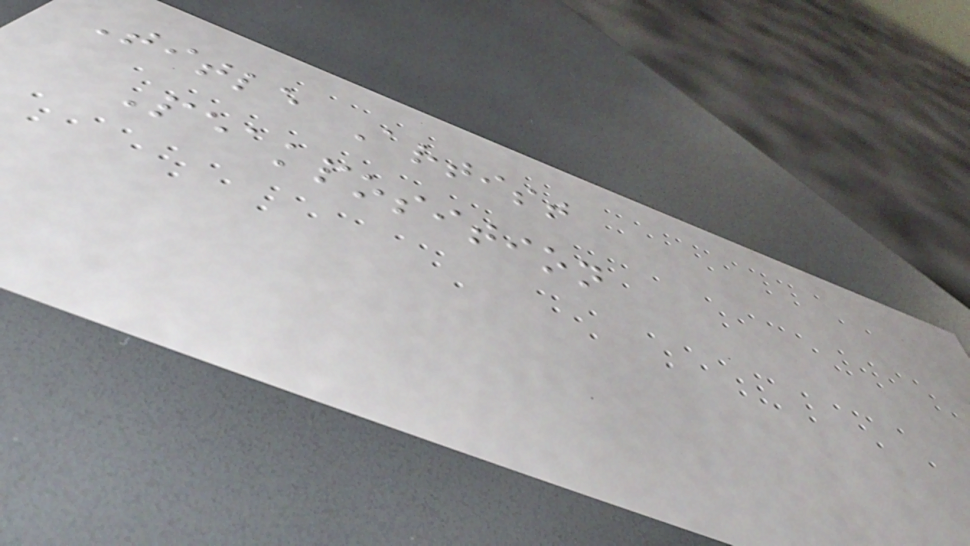Title Artist
Peakposition
